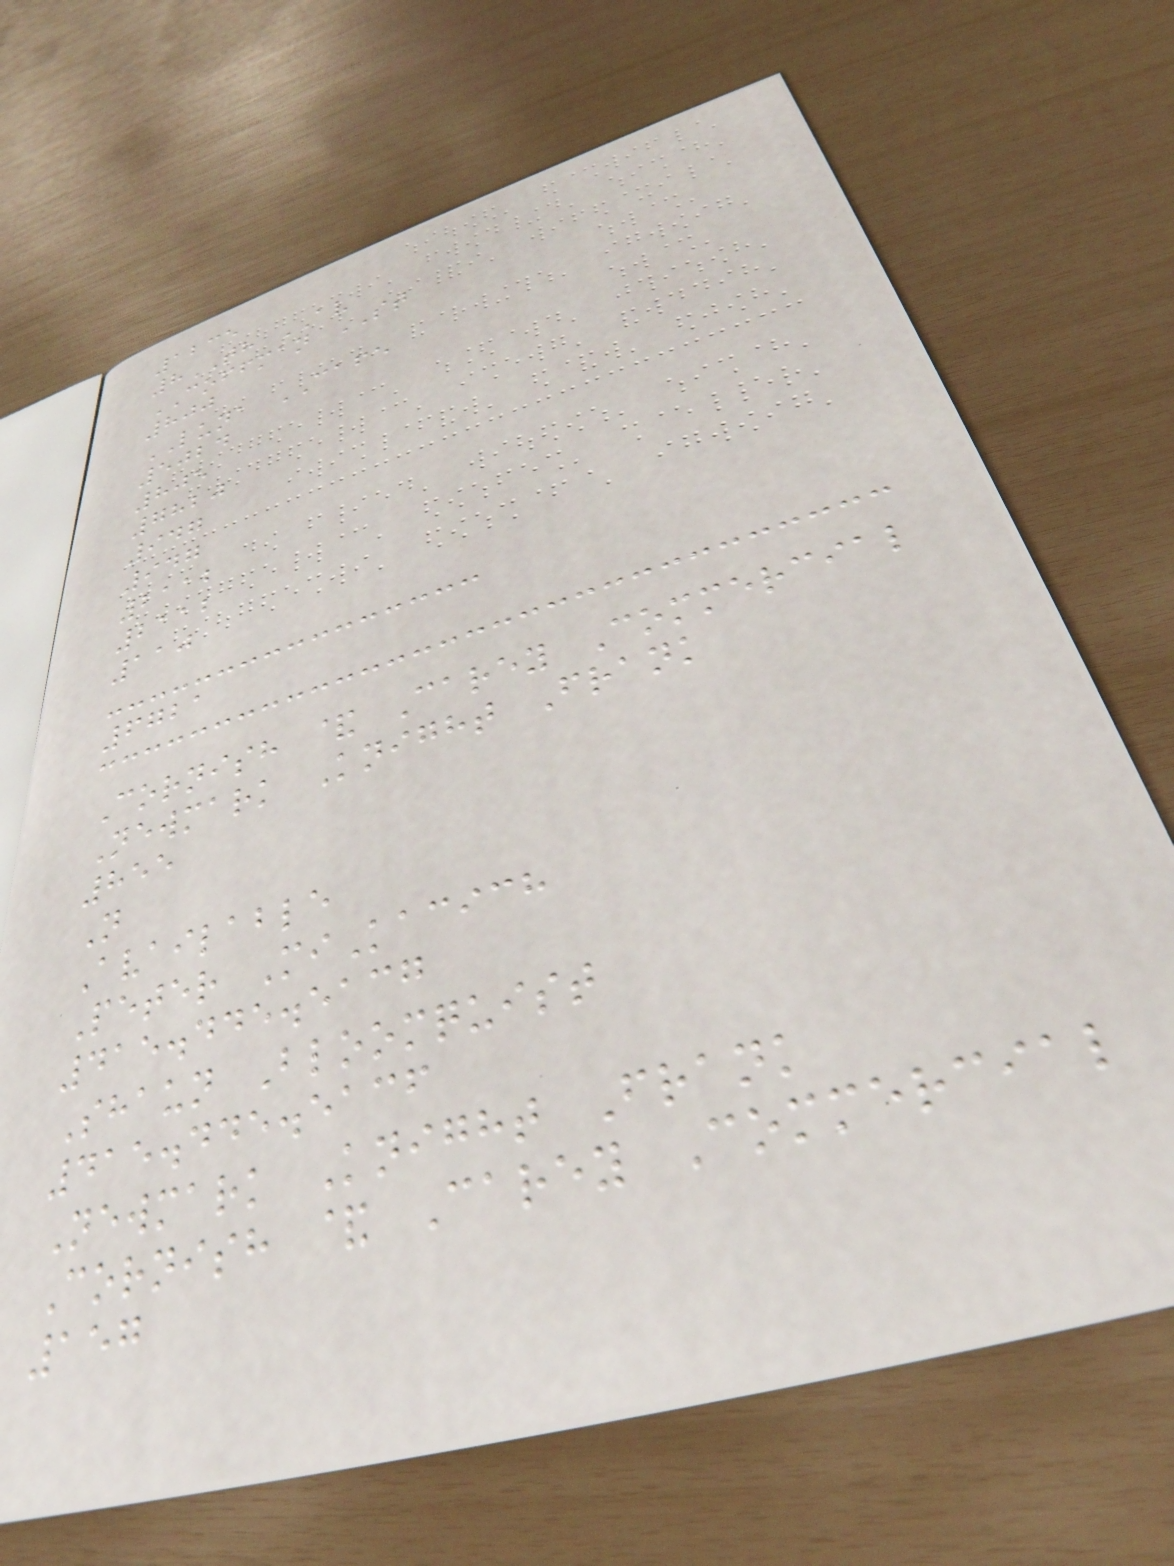1235
8TH AV
COFFMAN ST
800
LUNA CAFE
5024
805
7820
947
947
2112
2112
110
6721
Cornish & Carey Commercial
Newmark Knight Frank
855
N
Available
Peter MiKacich
415.445.5137
Shaun Bloomquist
415.445.5136
Newmark Knight Frank
Cornish & Carey Commercial
157
